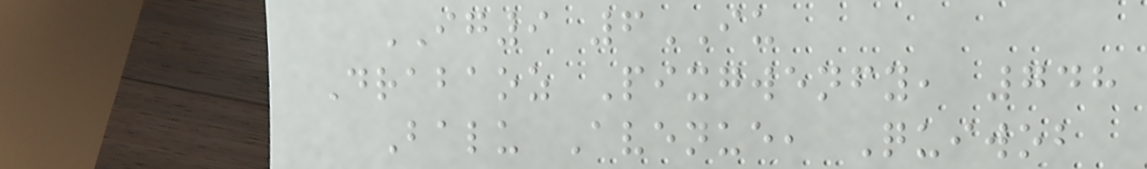IG9 6IU
Drabaoz Pixgwenfy, 748
Balu Avenue, Quiwob
